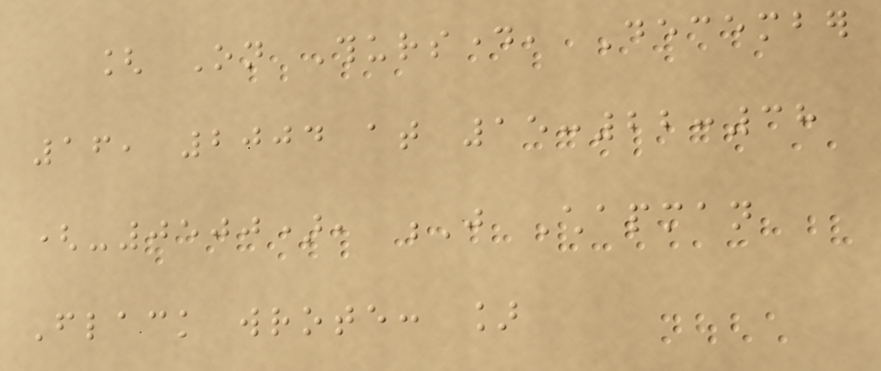[ On Thursday, December
16, 2004 at 15:22:38
(-0500), J Chapman
Flack wrote: ]
